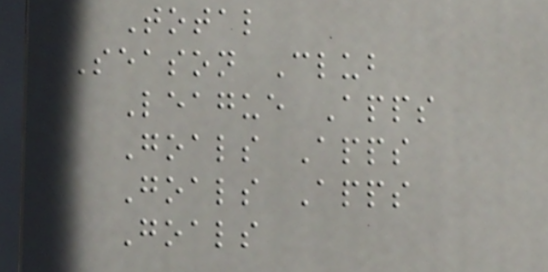Total
Season Club
League Apps
Goals Apps
Goals Apps
Goals
